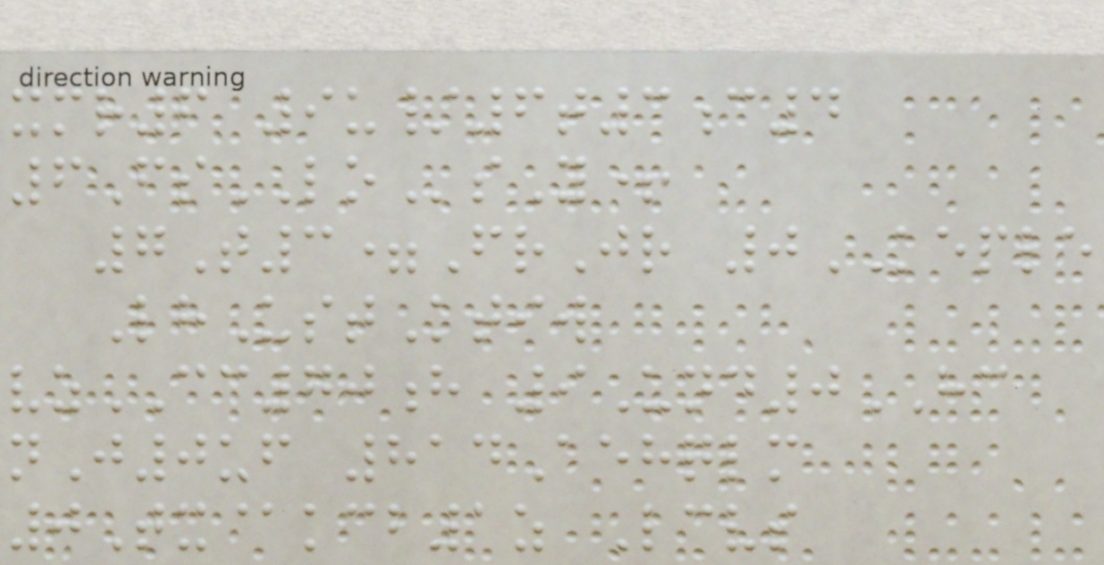xmr6 9u/6t3c4
6FsLOsY+
7T3=FrJr 0KEPLE
LhUstKtiw
vzCC70h 9Und0HC
nJ0uf 814Aehqlm
0Tx@kcb1z Lcvs
